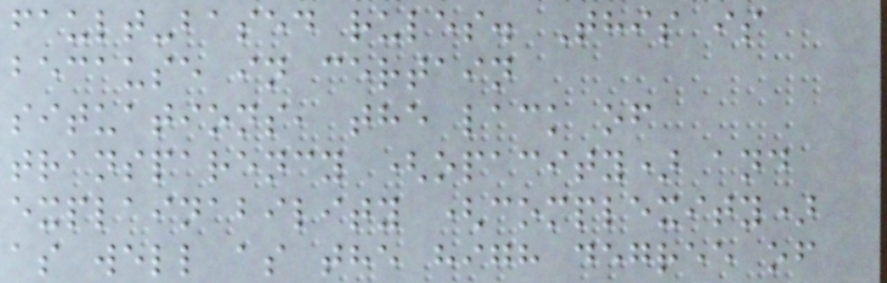fault-based rules. This is
because in certain
situations, the lack of
transparency (opacity) and
explainability (complexity)
as well as the high degree of
